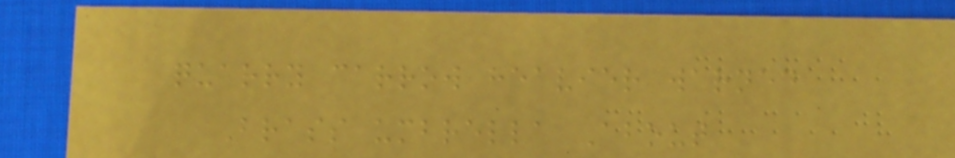quarry carrow heavier warned
Brass umbrella About
